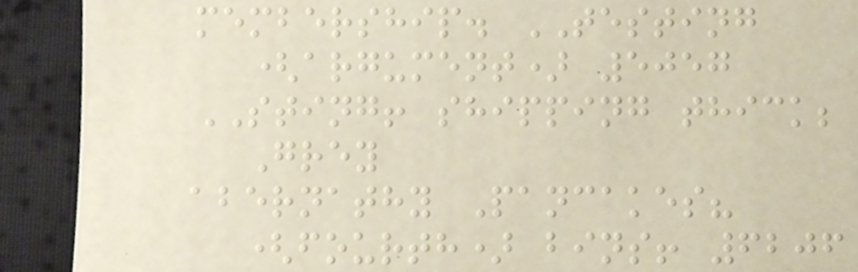membership. TESTING
(argument) 5057
STING! shipping thick;
Grey
abernathy Pancakes?
(fourth) bins! 6206
